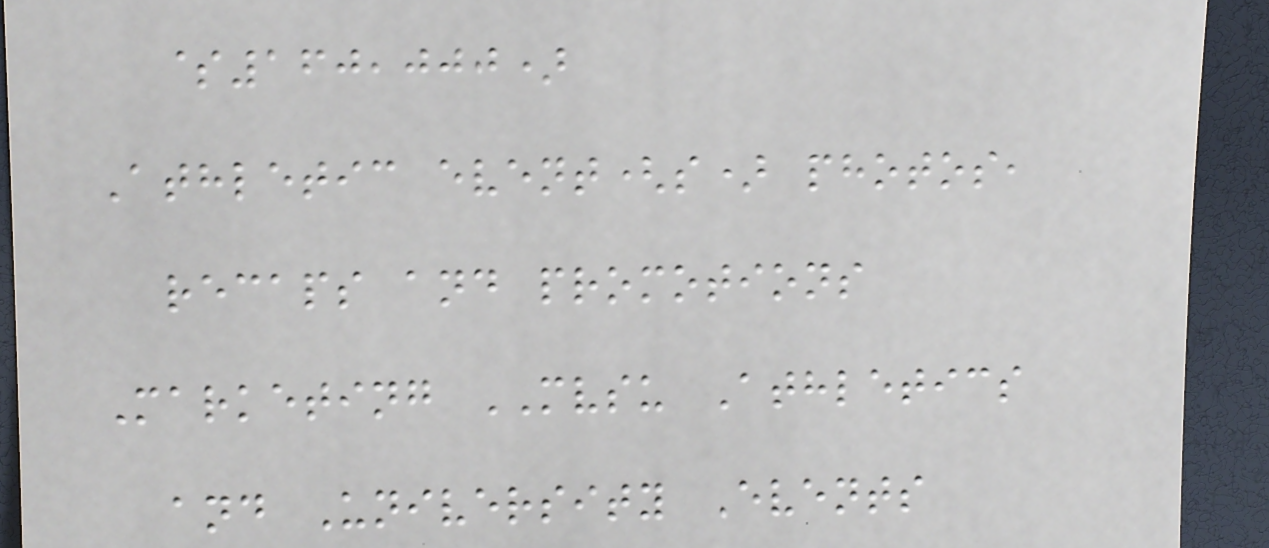$160,000)
Athletic event(s) photos,
recaps and promotions
Marketing MVSU Athletics
and University Events
